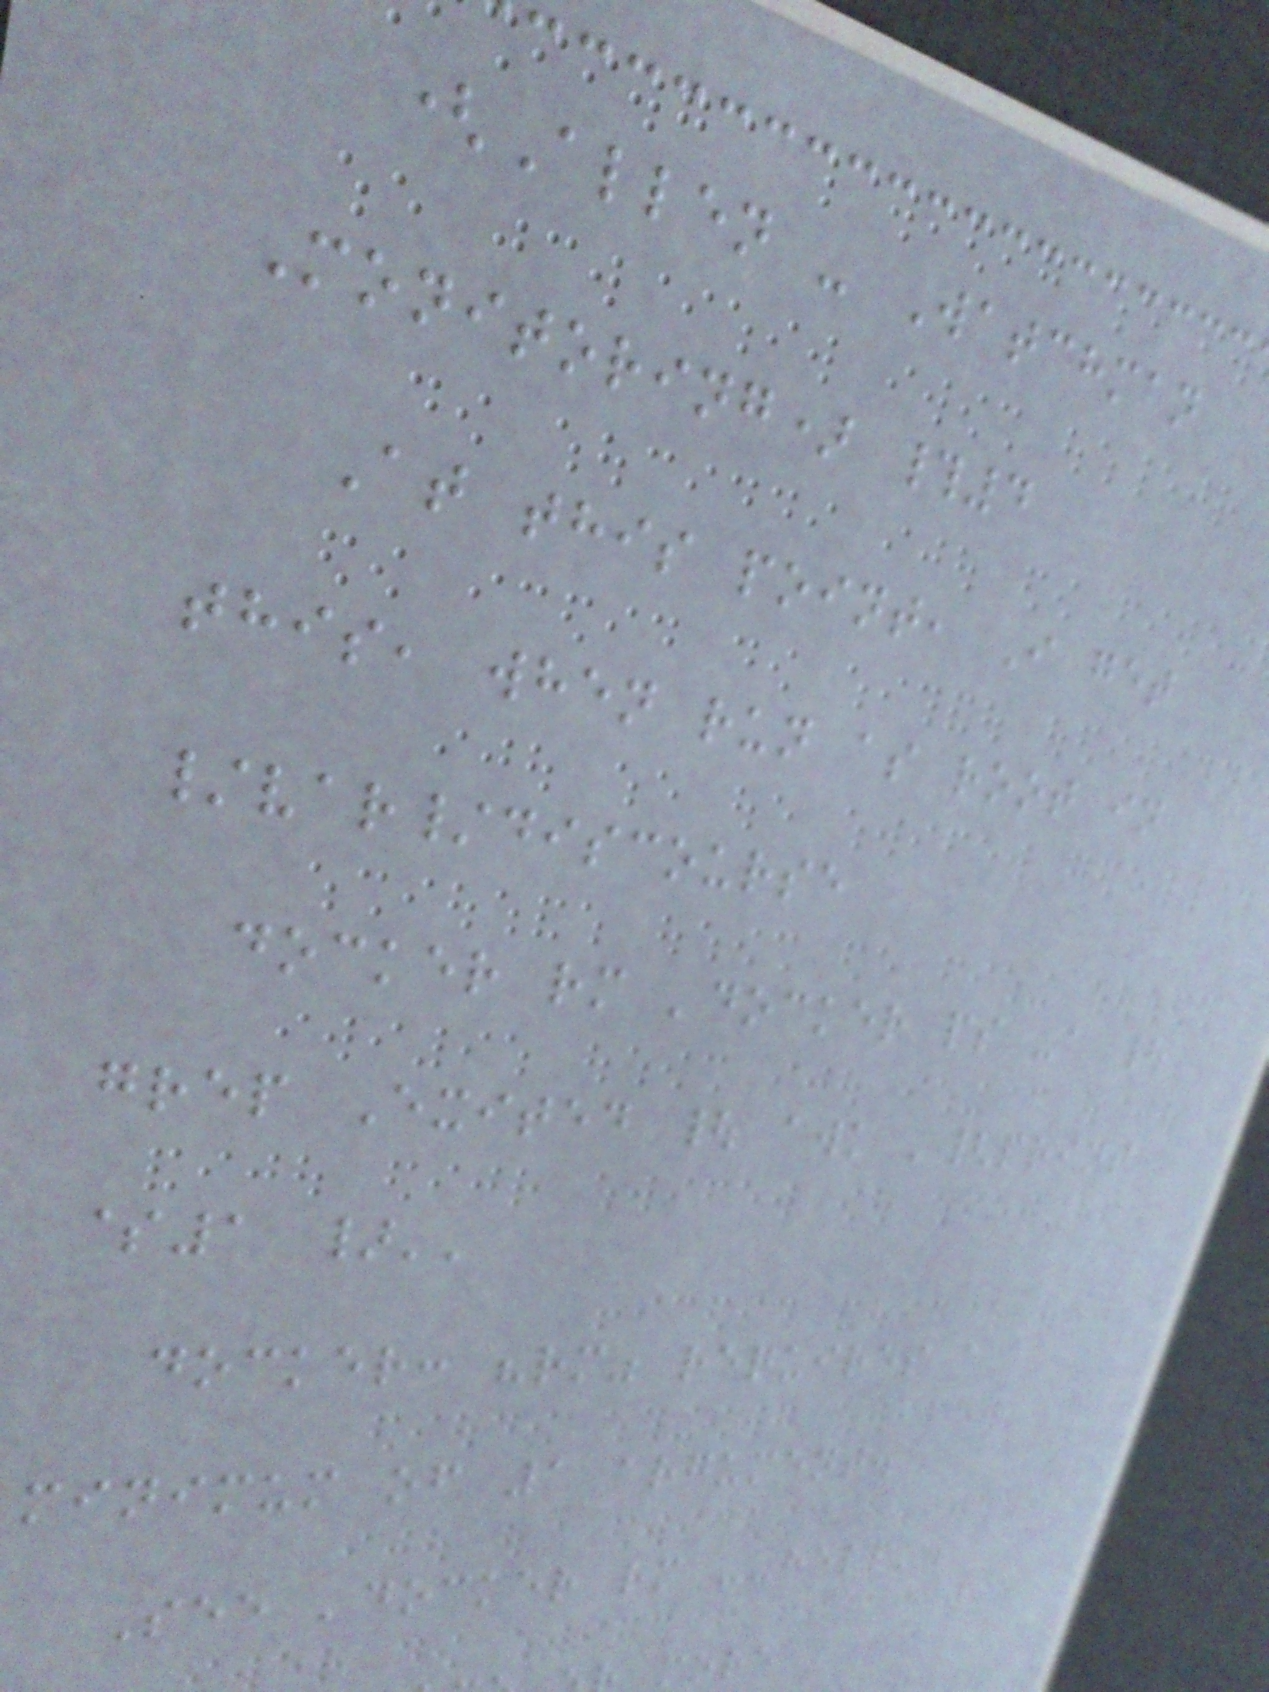(Allen - Watchman
Monitoring) #4
At this point, I get
this, when run as root in
/var/discourse
docker rm 'docker ps -a |
grep Exited | awk '{print
$1 }''
docker: "rm" requires a
minimum of 1 argument.
See 'docker rm --help'.
